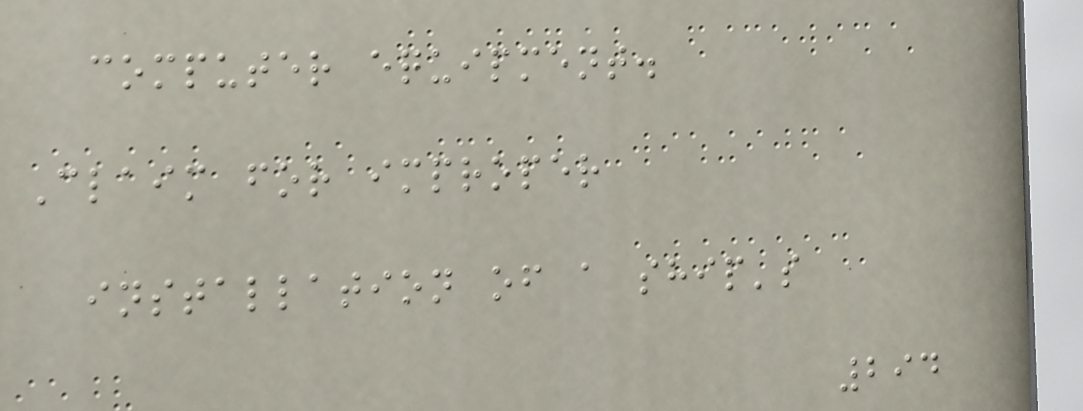computer equipment.
Claim for improper
installation of a ship's
294
